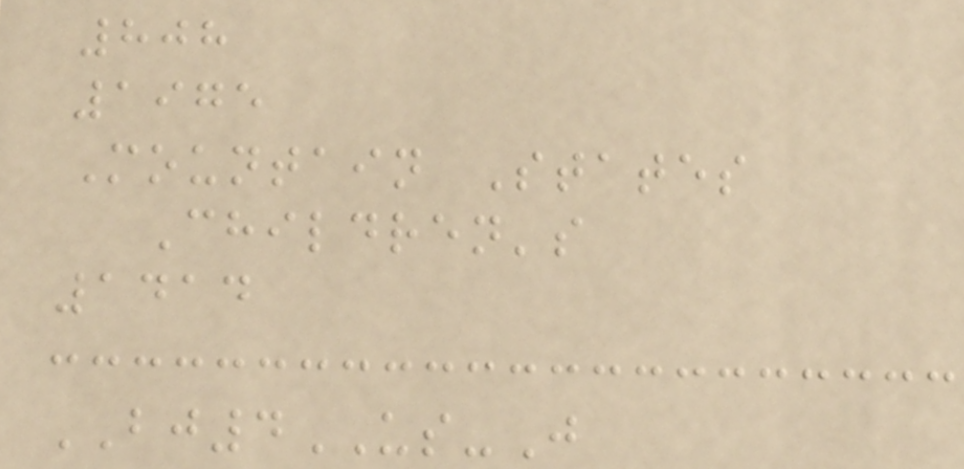808
1975
Mountain States
Children's
1414
BJ4US-J
